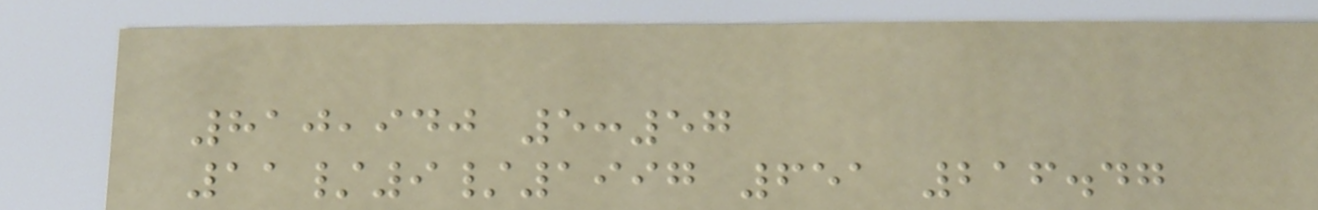810,940 5:57
11/9/1997 651 216.47
